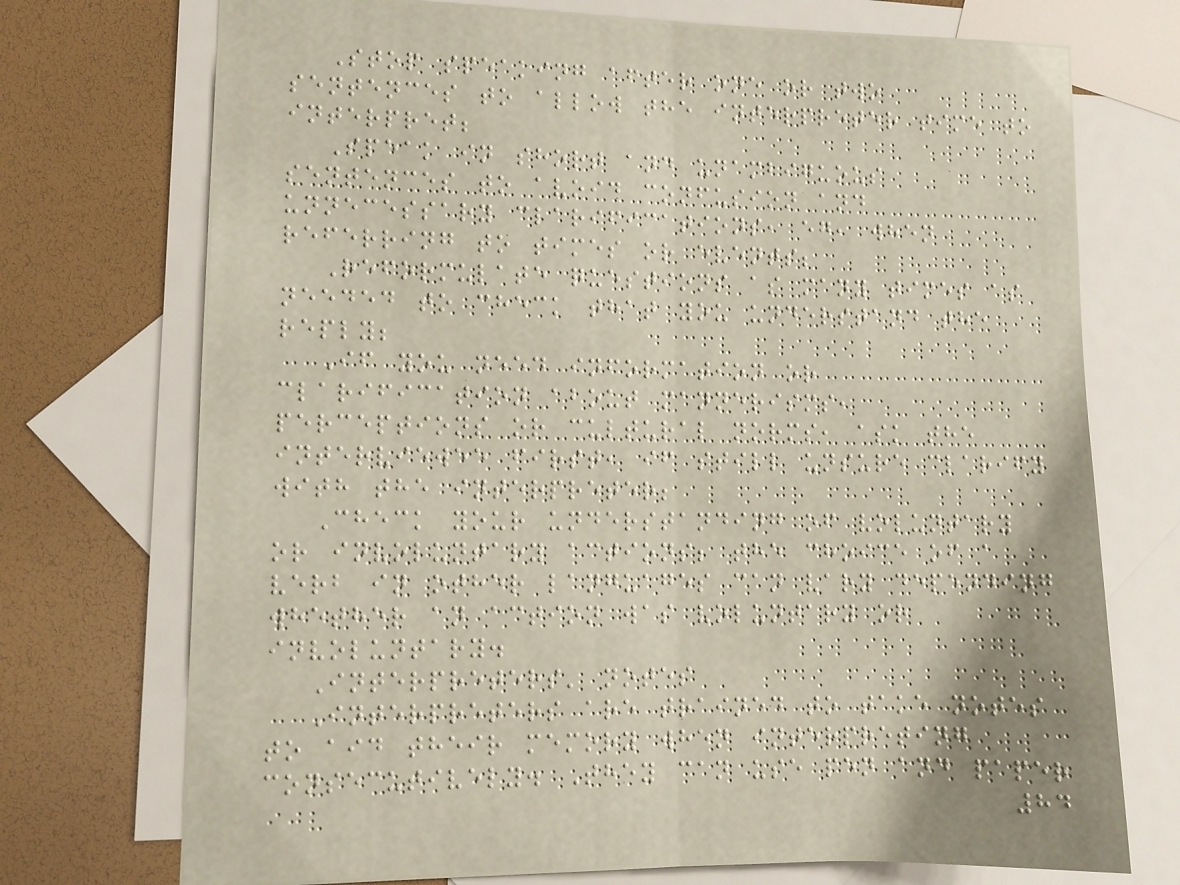Stop speaking after one or two
sentences to allow the interpreter time to
interpret;
Speak in short and unambiguous
sentences to avoid confusion and
unnecessary clarifications, eg, when
referring to times or events;
Reformulate questions as many times as
needed to check that you understand the
reply;
If you need information or
clarification about mannerisms,
perceptions or cultural norms, ask the
interviewee first, if still unsure clarify
with the interpreter;
Check your understanding of voluntary
or involuntary actions; the choice of a
verb in other languages can vary depending
whether an action was voluntary or
involuntary.
Interpreters' notes
Interpreters are trained to take notes
to aid their memory when interpreting
consecutively. They can use pen and paper
84
